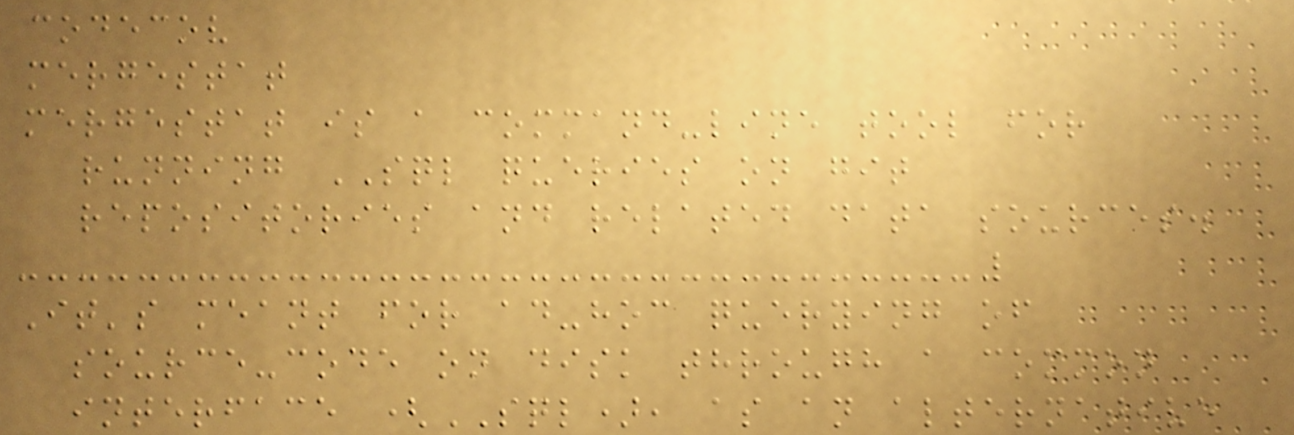codecov
mergestat
mergestat is a command-line tool for
running SQL queries on git
repositories and related data sources.
It's meant for ad-hoc querying of
source-code on disk through a common
interface (SQL), as an alternative
